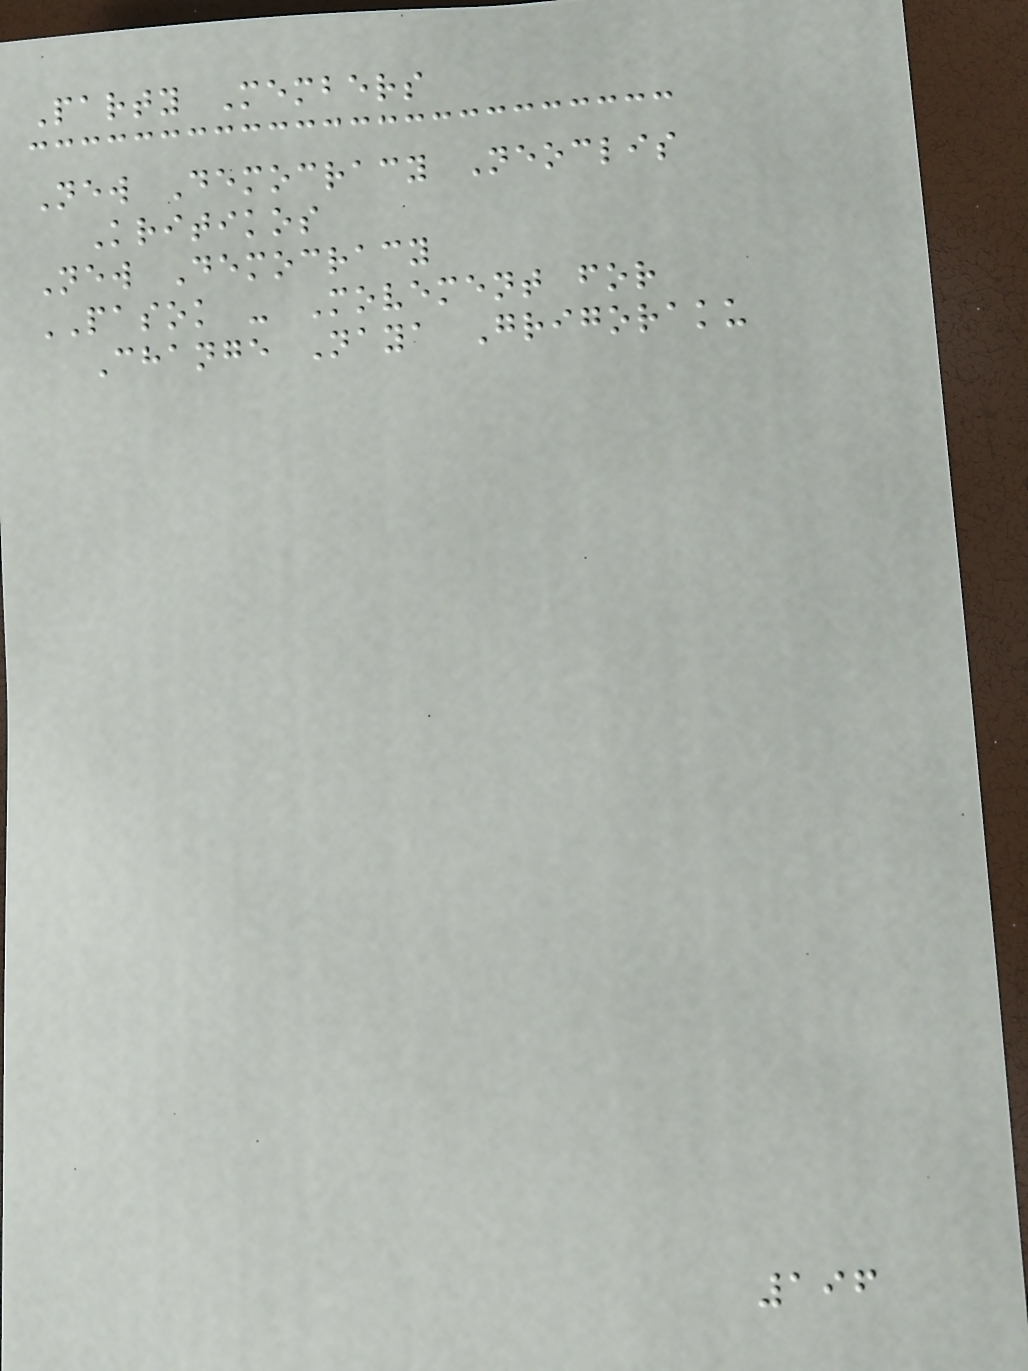Party Members
New Democracy Neoclis
Kritikos
New Democracy
PASOK - Movement for
Change Naya Grigoraku
196
